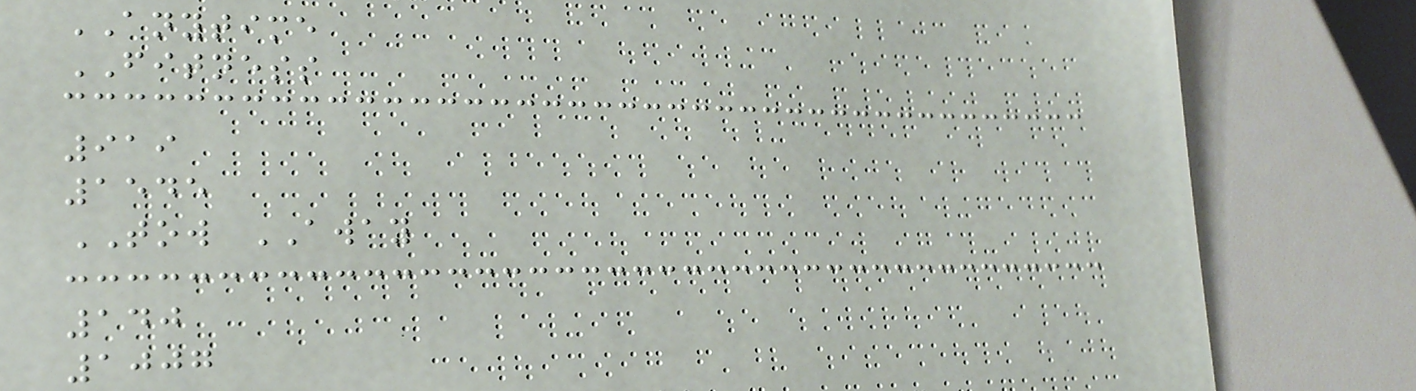ANYTIME
FITNESS
919
1545
TOW AWAY
140
1007
